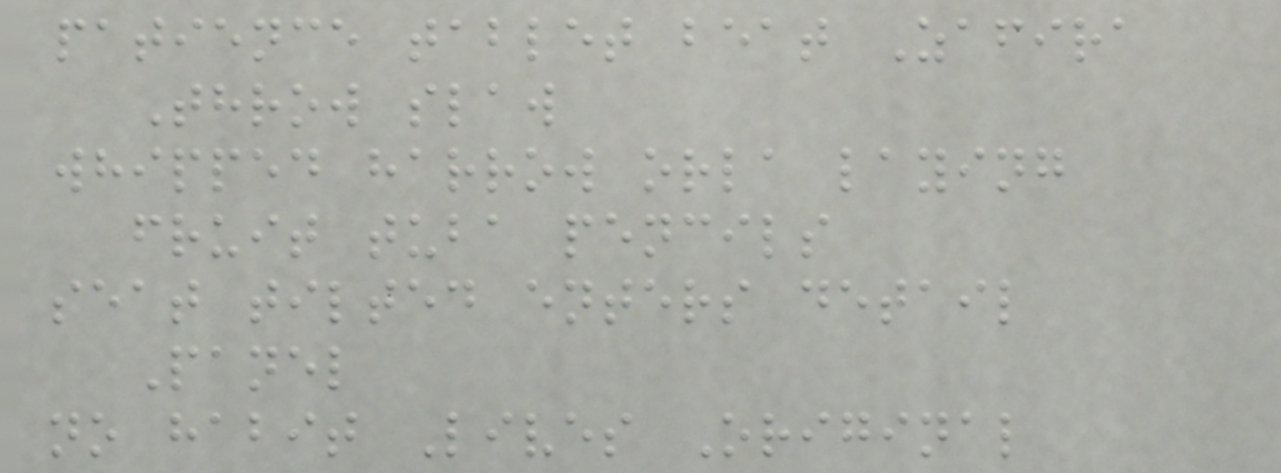patience tablet beat Zafira
Throw slaw
whipped harrow orla laying
fruit tuba pencils
seat tilted enters detail
Panel
no habit Lives Original
